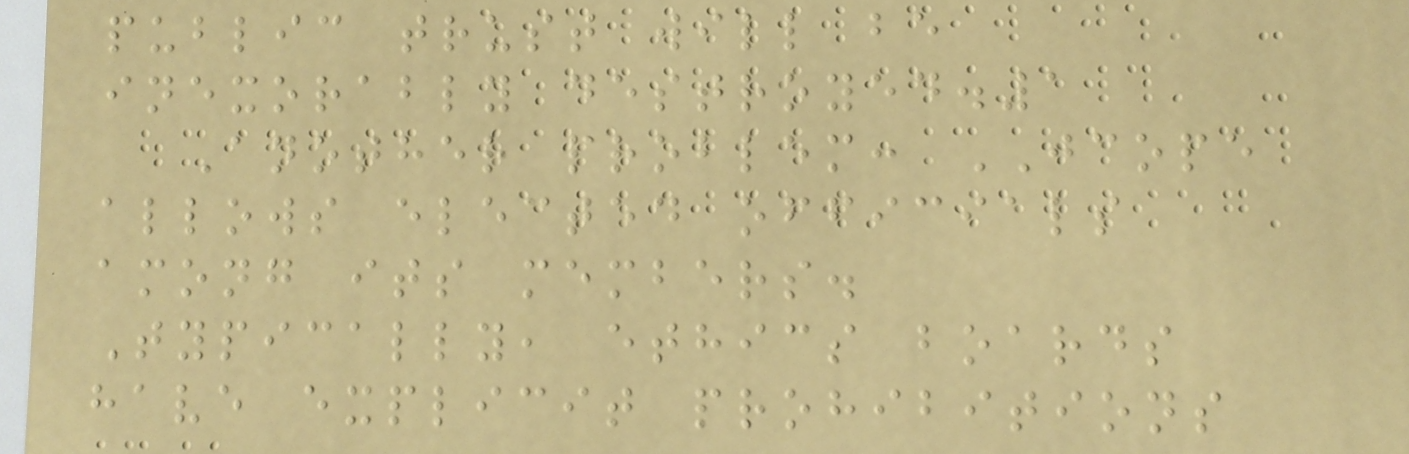public trust will be
inexorably destroyed.1
Another problem: JCOPE
allows elected officials
among its members.
Typically, ethics boards
have explicit prohibitions
